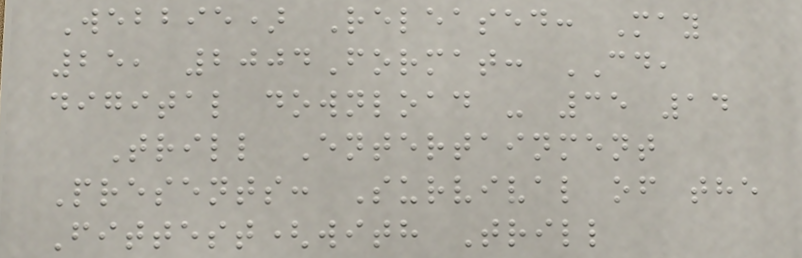Webbie) Released: May
25, 2004Format: CD,
digital download - 35 14
Trill Entertainment
Presents: Survival of the
Fittest(with Trill
